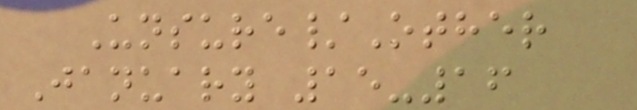Unsure/Other
January 15-16
